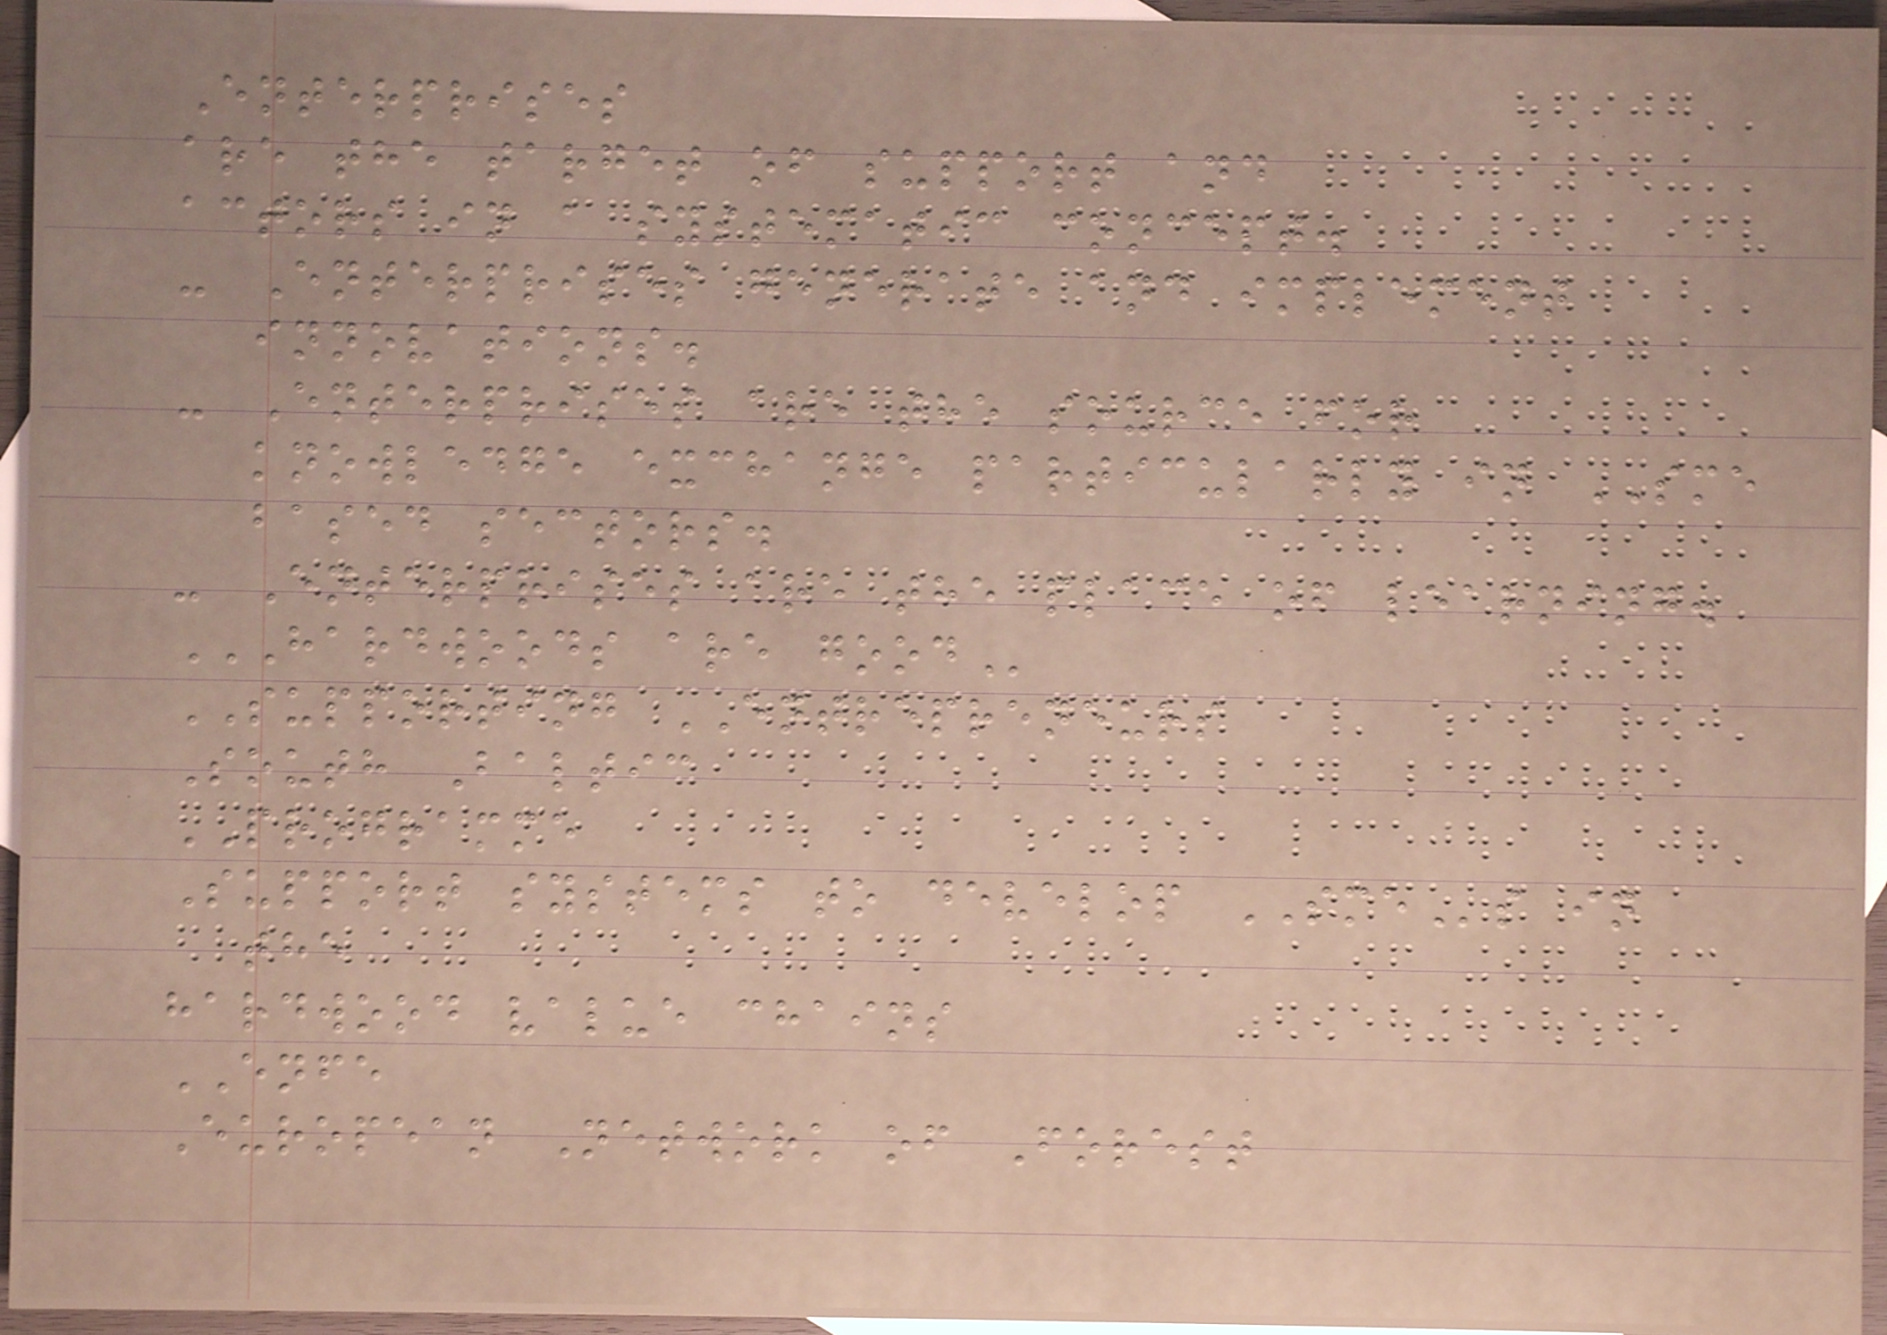Enterprises
are the target of support and
actors in a systematic concept.
- Enterprises generate and implement
innovations.
- Enterprises are the source for
knowledge exchange particularly in SME
based sectors.
- Enterprises are the place of learning.
HARDWOODS ARE GOOD
SUPPORTING ENTREPRENEURS
South Baltic
PROGRAMME
Support systems to develop SMEs in
the
hardwood value chains
ENFE
European Network of Forest
